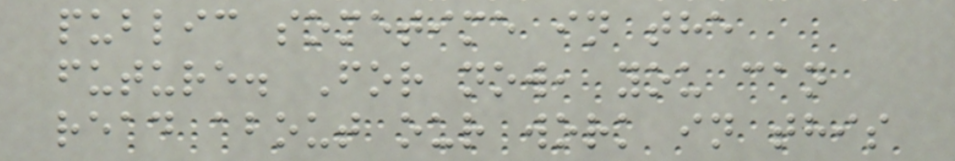public sometime in the
future. For now, you can
read about our work in this
